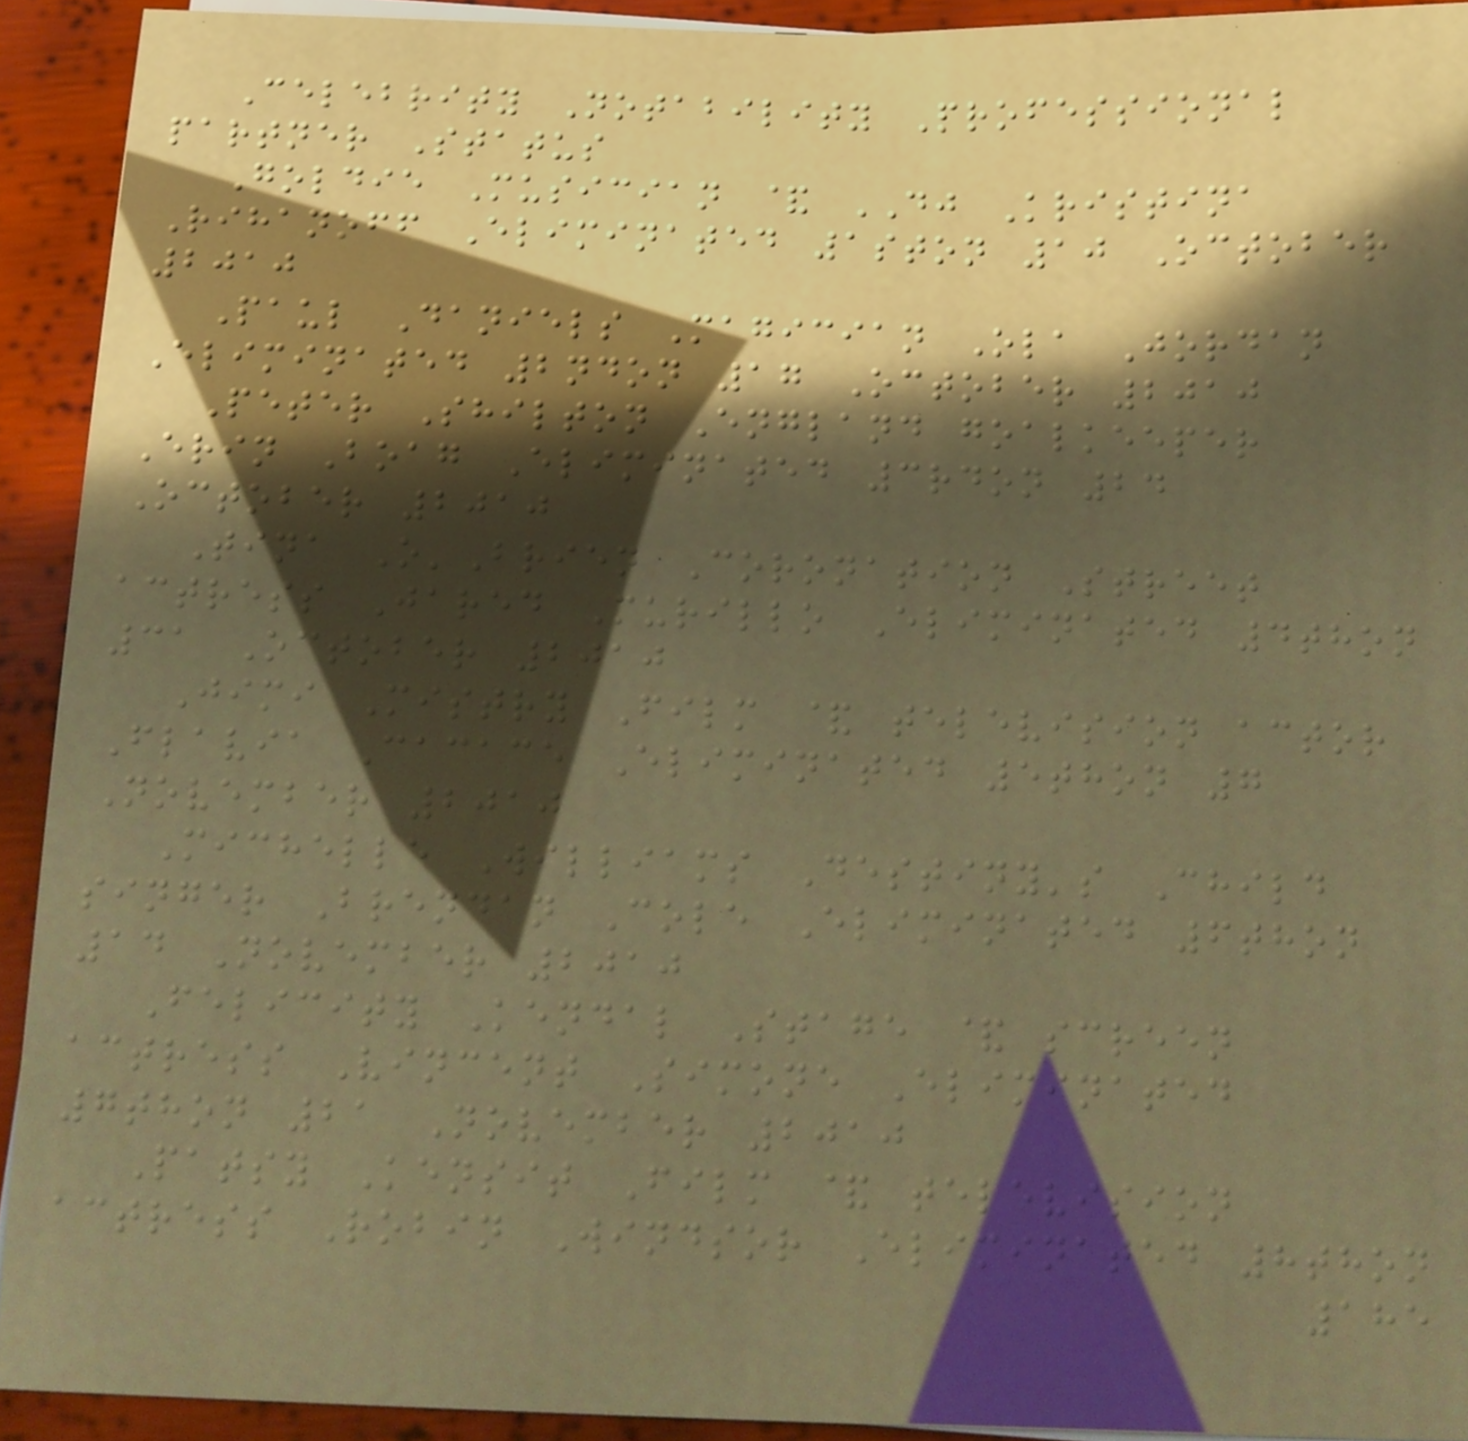Celebrity Notability Professional
partner Status
Goldie Musician & DJ Kristina
Rihanoff Eliminated 1ston 10 October
2010
Paul Daniels Magician Ola Jordan
Eliminated 2ndon 17 October 2010
Peter Shilton England goalkeeper
Erin Boag Eliminated 3rdon 24
October 2010
Tina O'Brien Coronation Street
actress Jared Murillo Eliminated 4thon
31 October 2010
Jimi Mistry Film & television actor
Flavia Cacace Eliminated 5thon 7
November 2010
Michelle Williams Destiny's Child
singer Brendan Cole Eliminated 6thon
14 November 2010
Felicity Kendal Stage & screen
actress Vincent Simone Eliminated
7thon 21 November 2010
Patsy Kensit Film & television
actress Robin Windsor Eliminated 8thon
185
